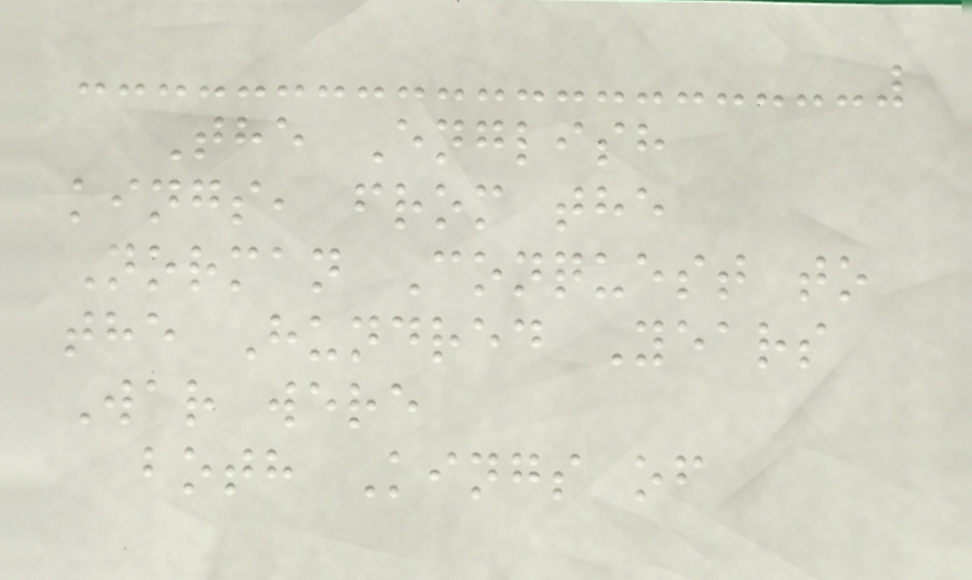The English
kings, from the
Norman Conquest to
the Hundred Years
War were
both Kings of
